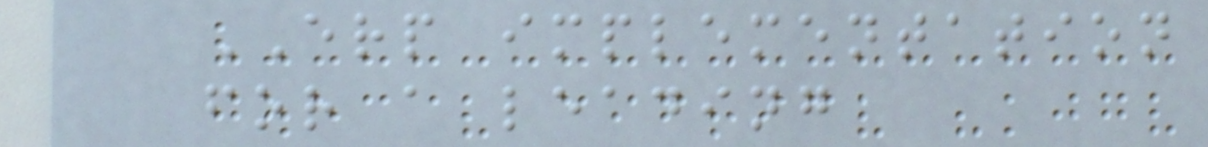ERP implementation
for a leading
